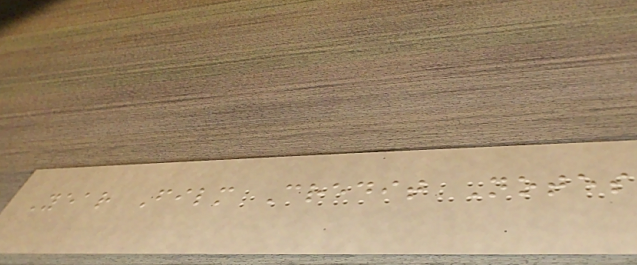Year Film Credit Notes
